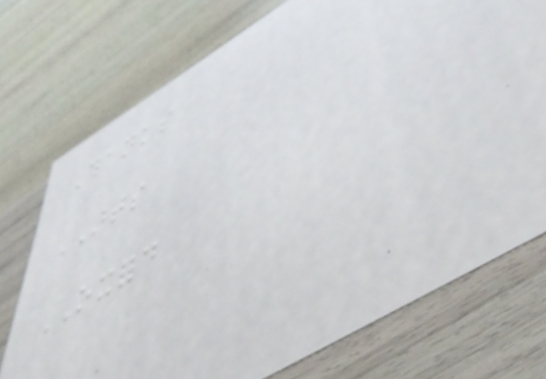Thanks
ARTS
OXFORD
